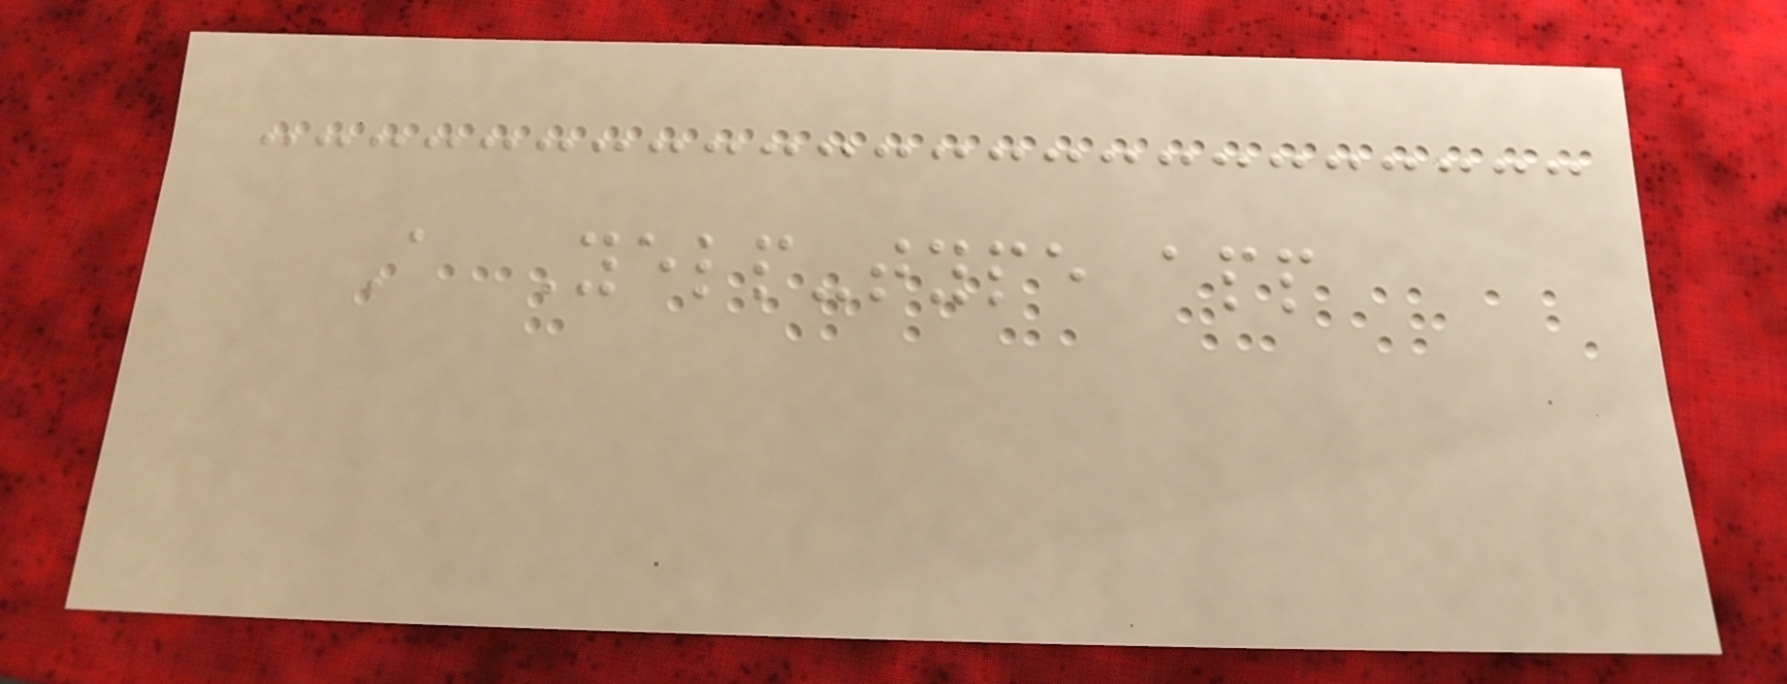A Yelp-type app
